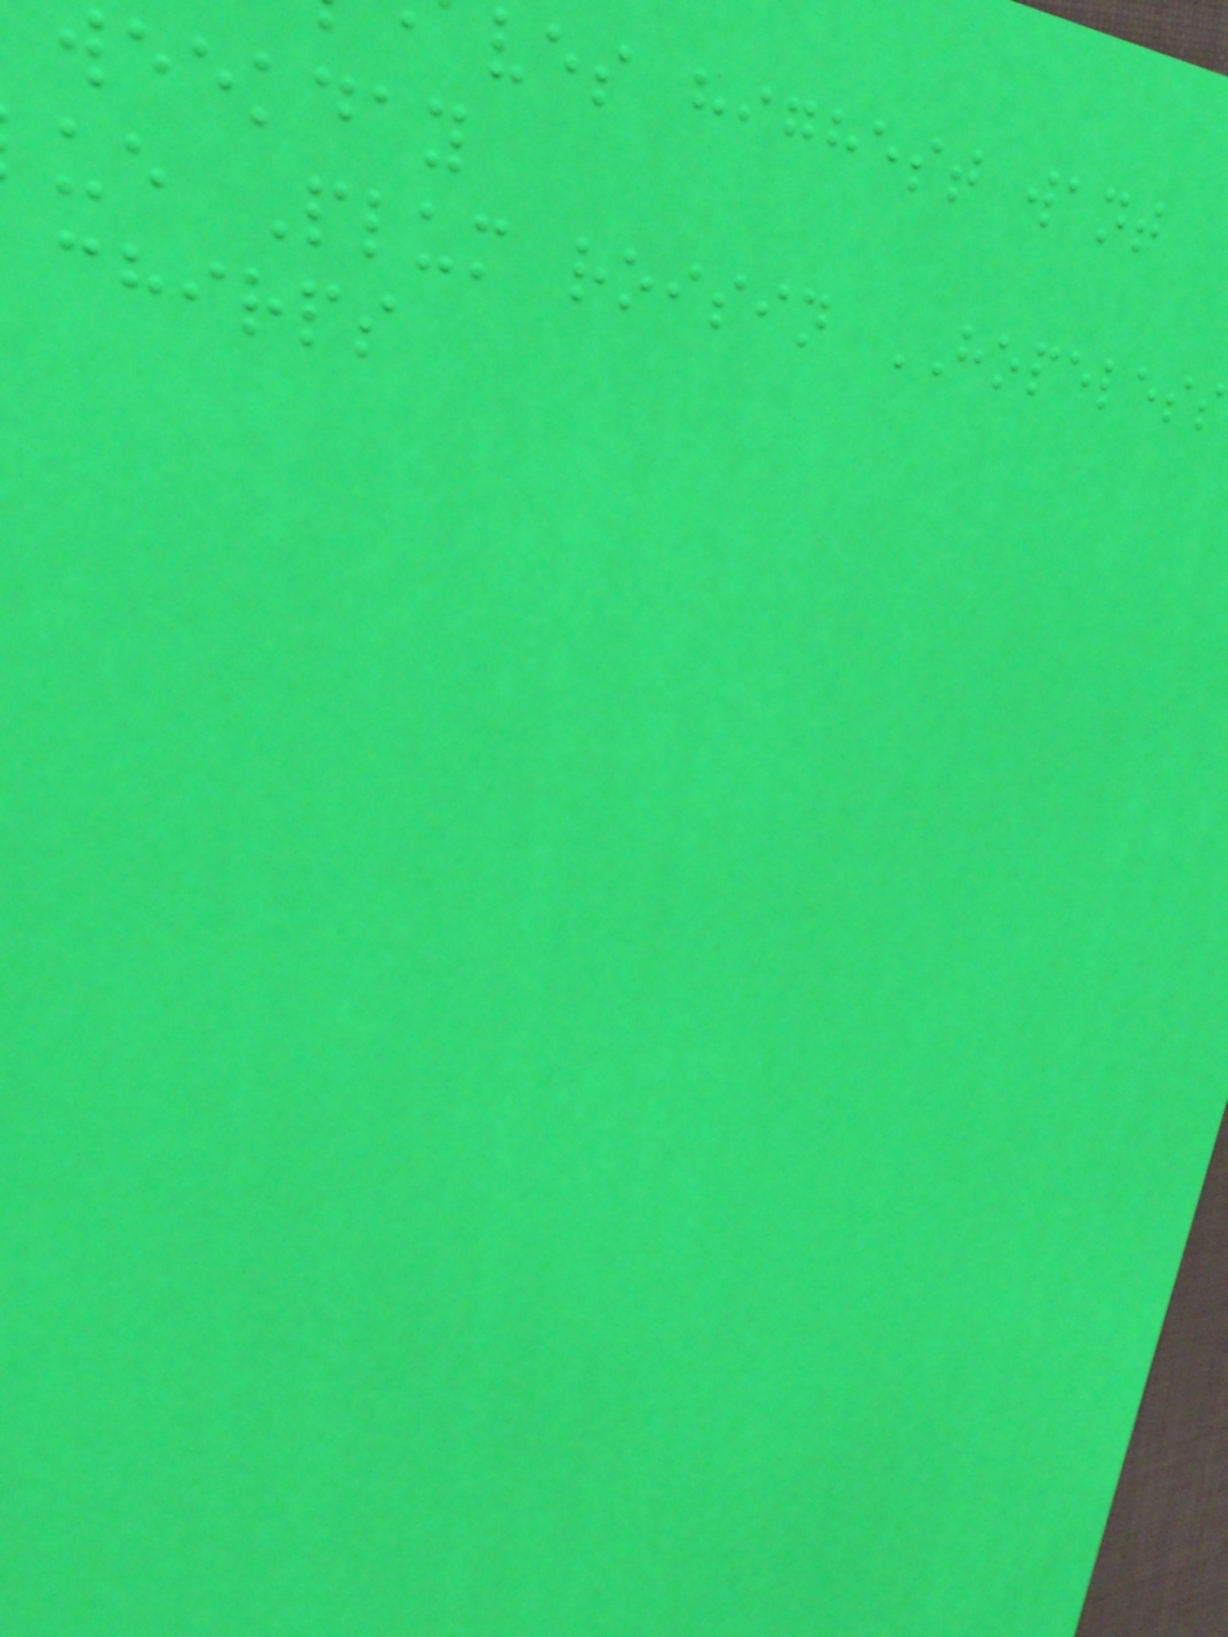ves highest want
eekday
ue Plum roisin HOPELESS
chirps
